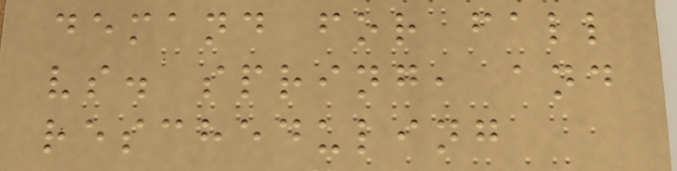demand for fall
vs. spring, and
rescheduling
